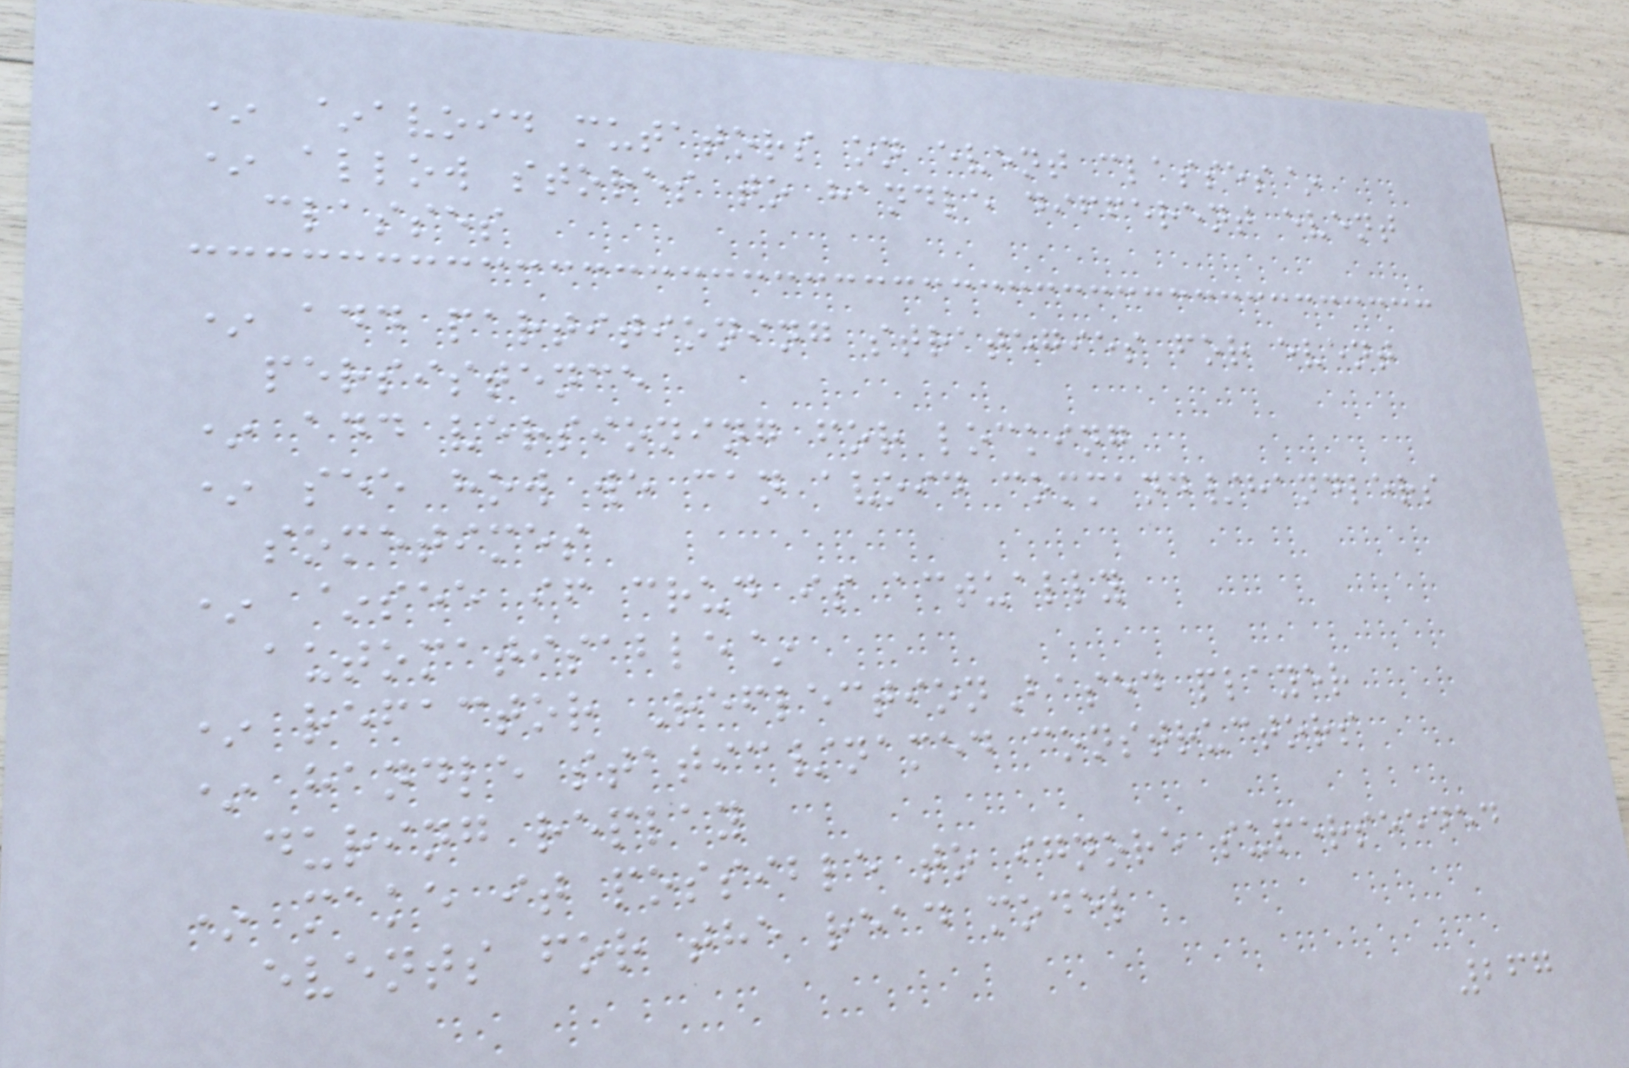* ~avoid mutators on event classes~
* allow stores to handle different event
classes
* add partitioning strategies for event
persistence
* add versioning for locking
* see how we can avoid command/handlers
sometimes
* ~see if crud is actually
automatisable~
* refactor ReflectionBased player
* handle static/named constructors
during replay
* make it possible to ignore superseeded
events for the read model
267
